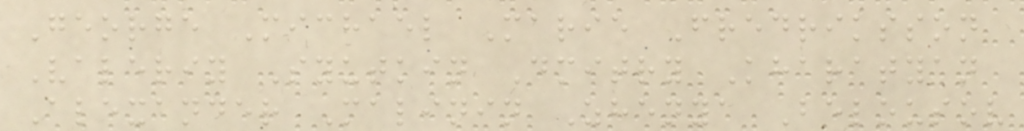George Michael Marie Fredriksson
Valeriy Syutkin Dmitry Kharatyan
Alexander Malinin Zhenya Belousov
